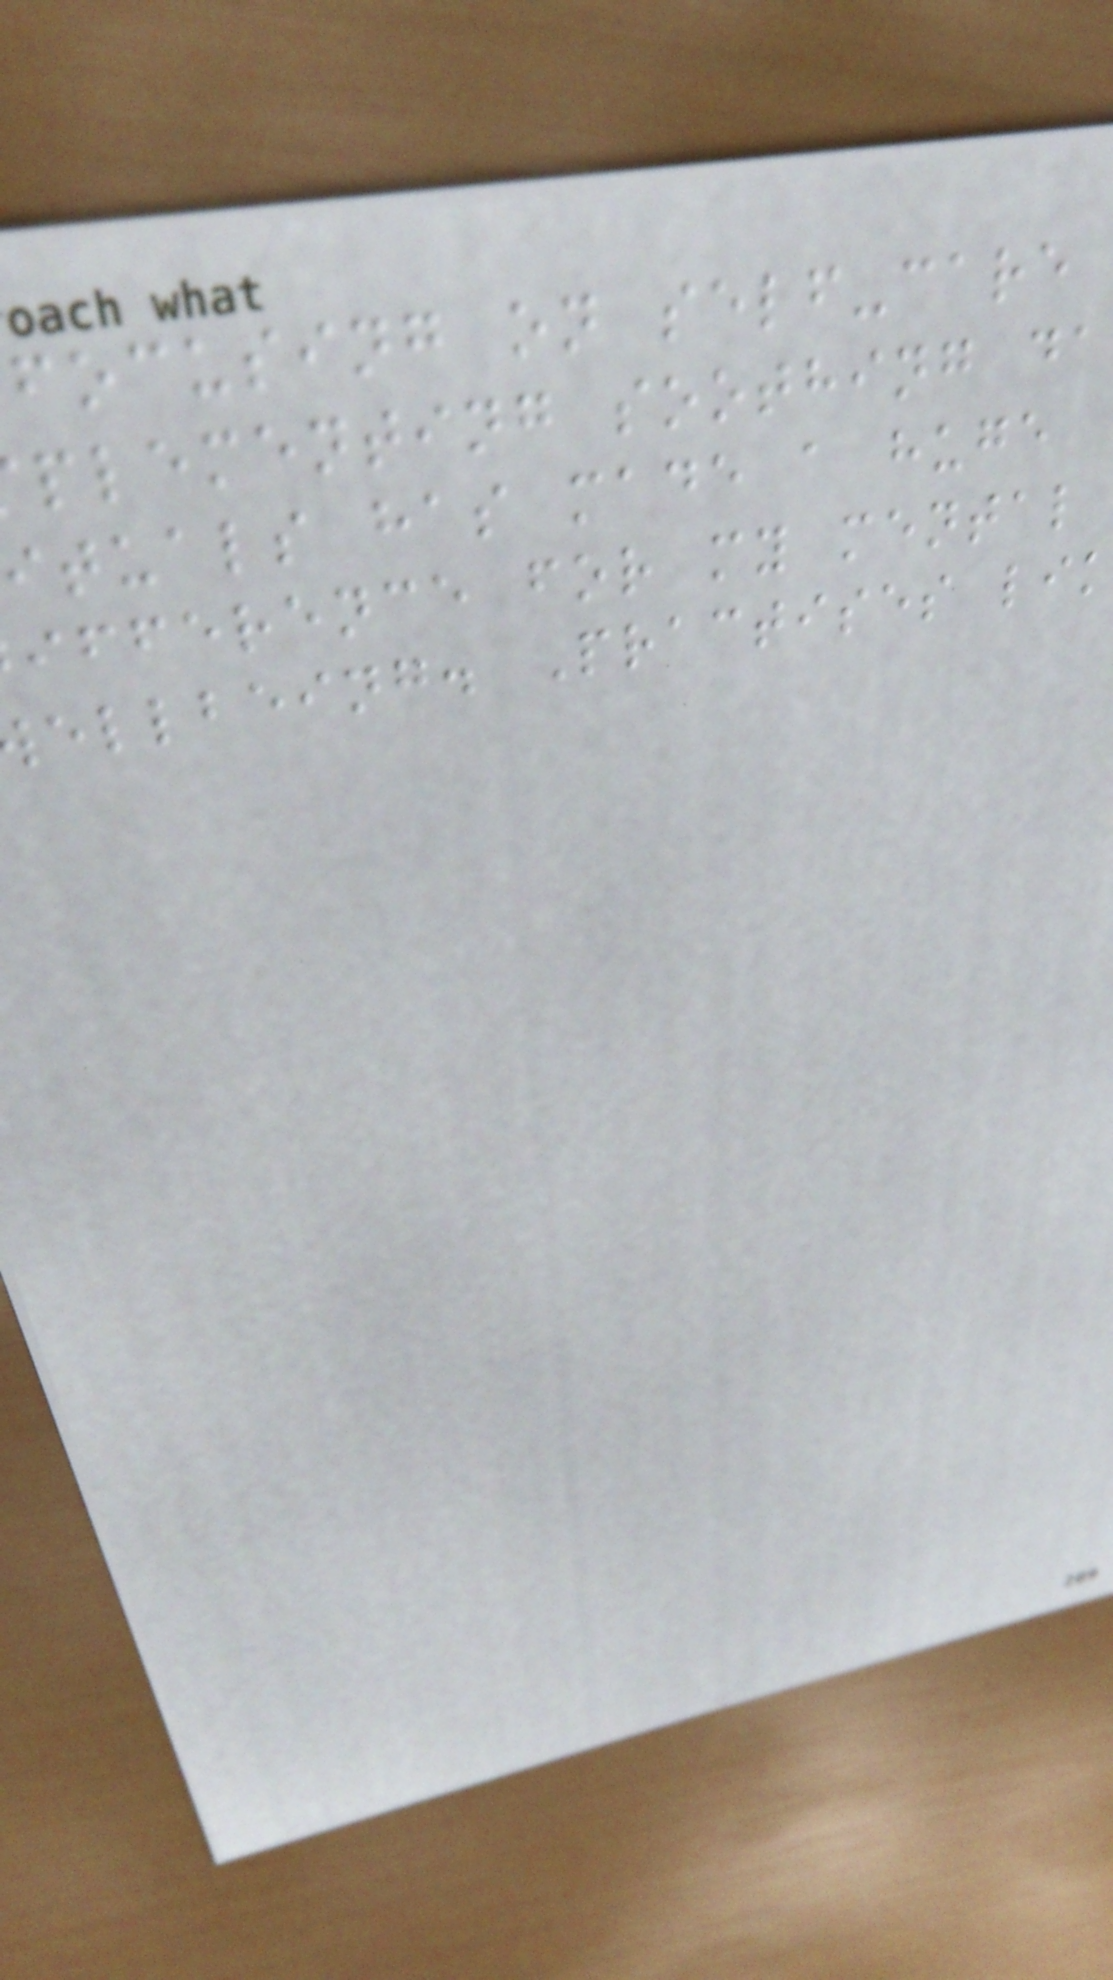focusing on self-care
plementing soothing da
ituals has made a huge
ifference for my mental
ellbeing. Practises lik
